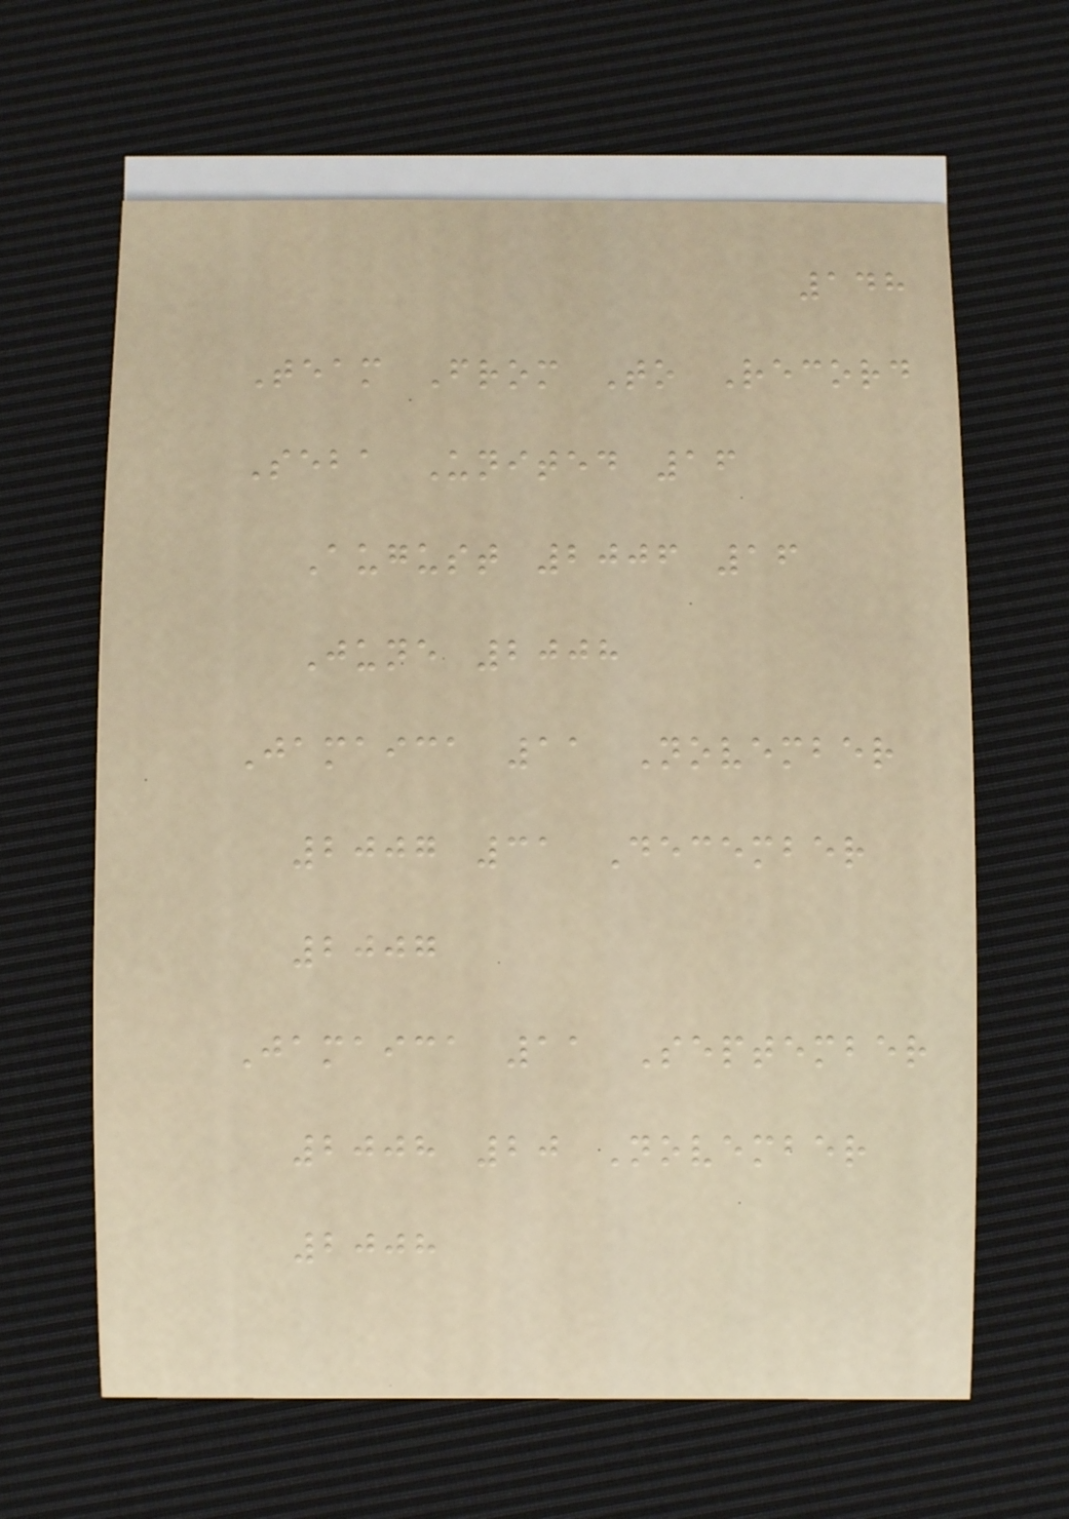148
Team From To Record
Seba United 16
August 2006 16
June 2008
Jamaica 11 November
2007 31 December
2007
Jamaica 11 September
2008 20 November
2008
